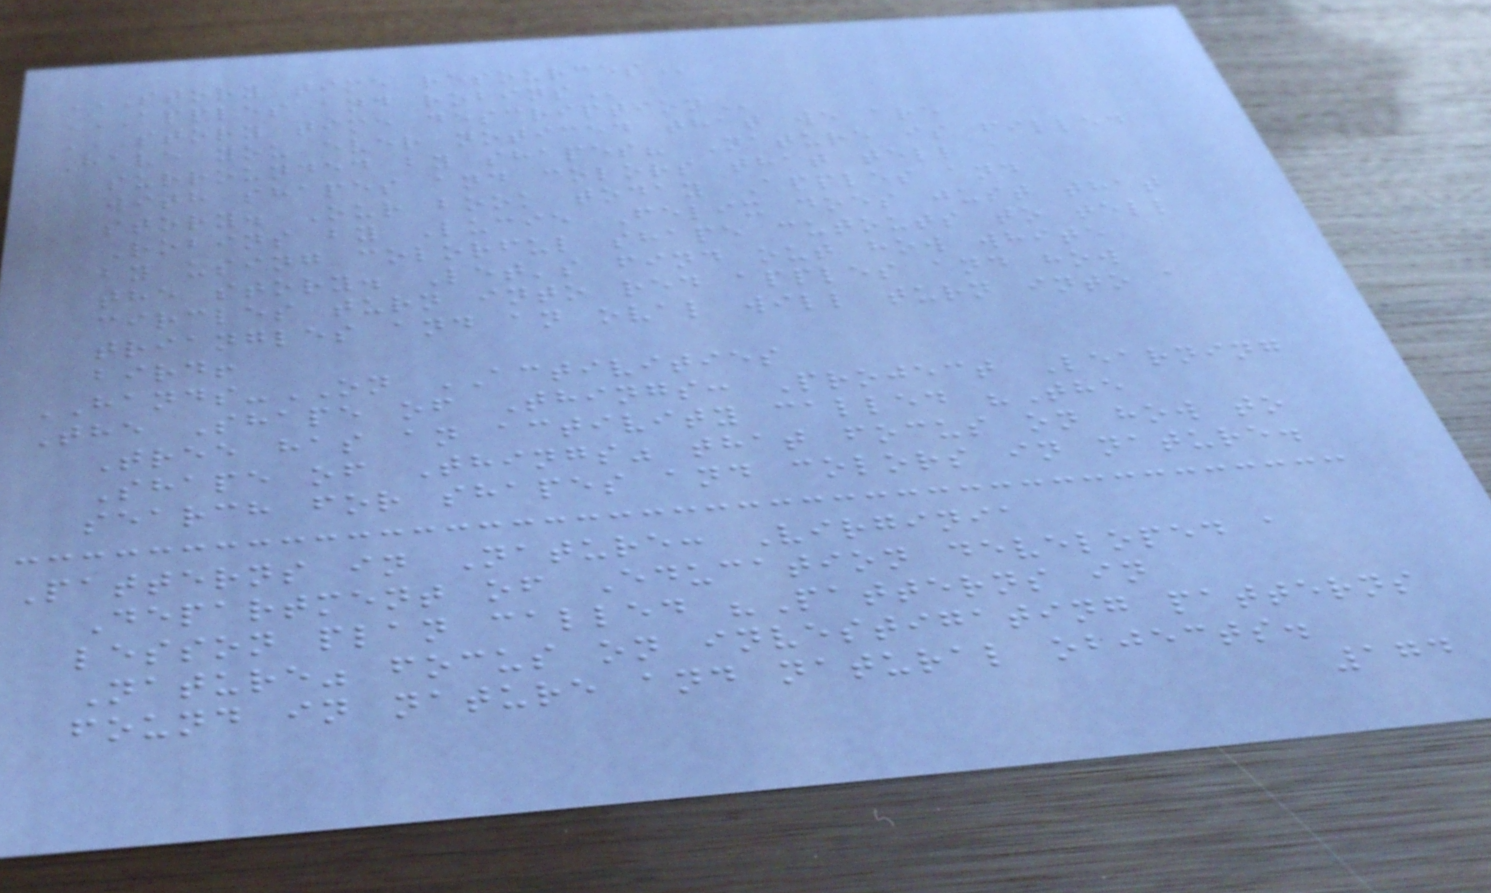STORY TIME RESOURCES
APPLES AND ROBINS
STORY TIME DESCRIPTION
Have you ever noticed that we are
surrounded by shapes? Nature is filled
with shapes and colors that tell a
story. Our book today Apples and
Robins by Lucie Felix does just that
by using colorful shape cutouts to tell
the story. Let's find out how white
circles turn into red apples and how
triangles and an oval will turn into a
bird!
HANDS-ON ACTIVITIES
The Shape of Things: Project Learning
Tree has an activity called "The
Shape of Things" that focus on how to
search for shapes and colors in nature.
Patterns in Nature: Virginia
Department of Education developed a
lesson plan called "Patterns in
Nature" focus on investigating patterns
found in nature and natural objects.
174
